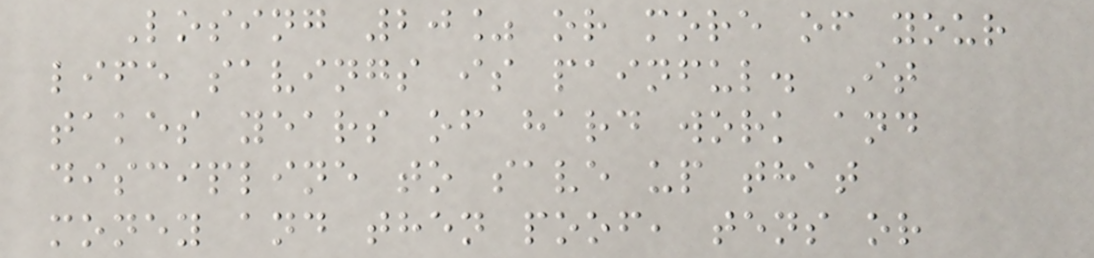Losing 20% or more of your
life savings is painful. It
takes years of hard work and
discipline to save up that
money and then poof, tens or
